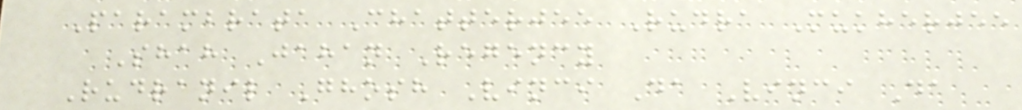Parambrata Chatterjee Rudra Mukherjee
Shah Jahan Regency
Rudranil Ghosh Vinci Da Vinci Da
